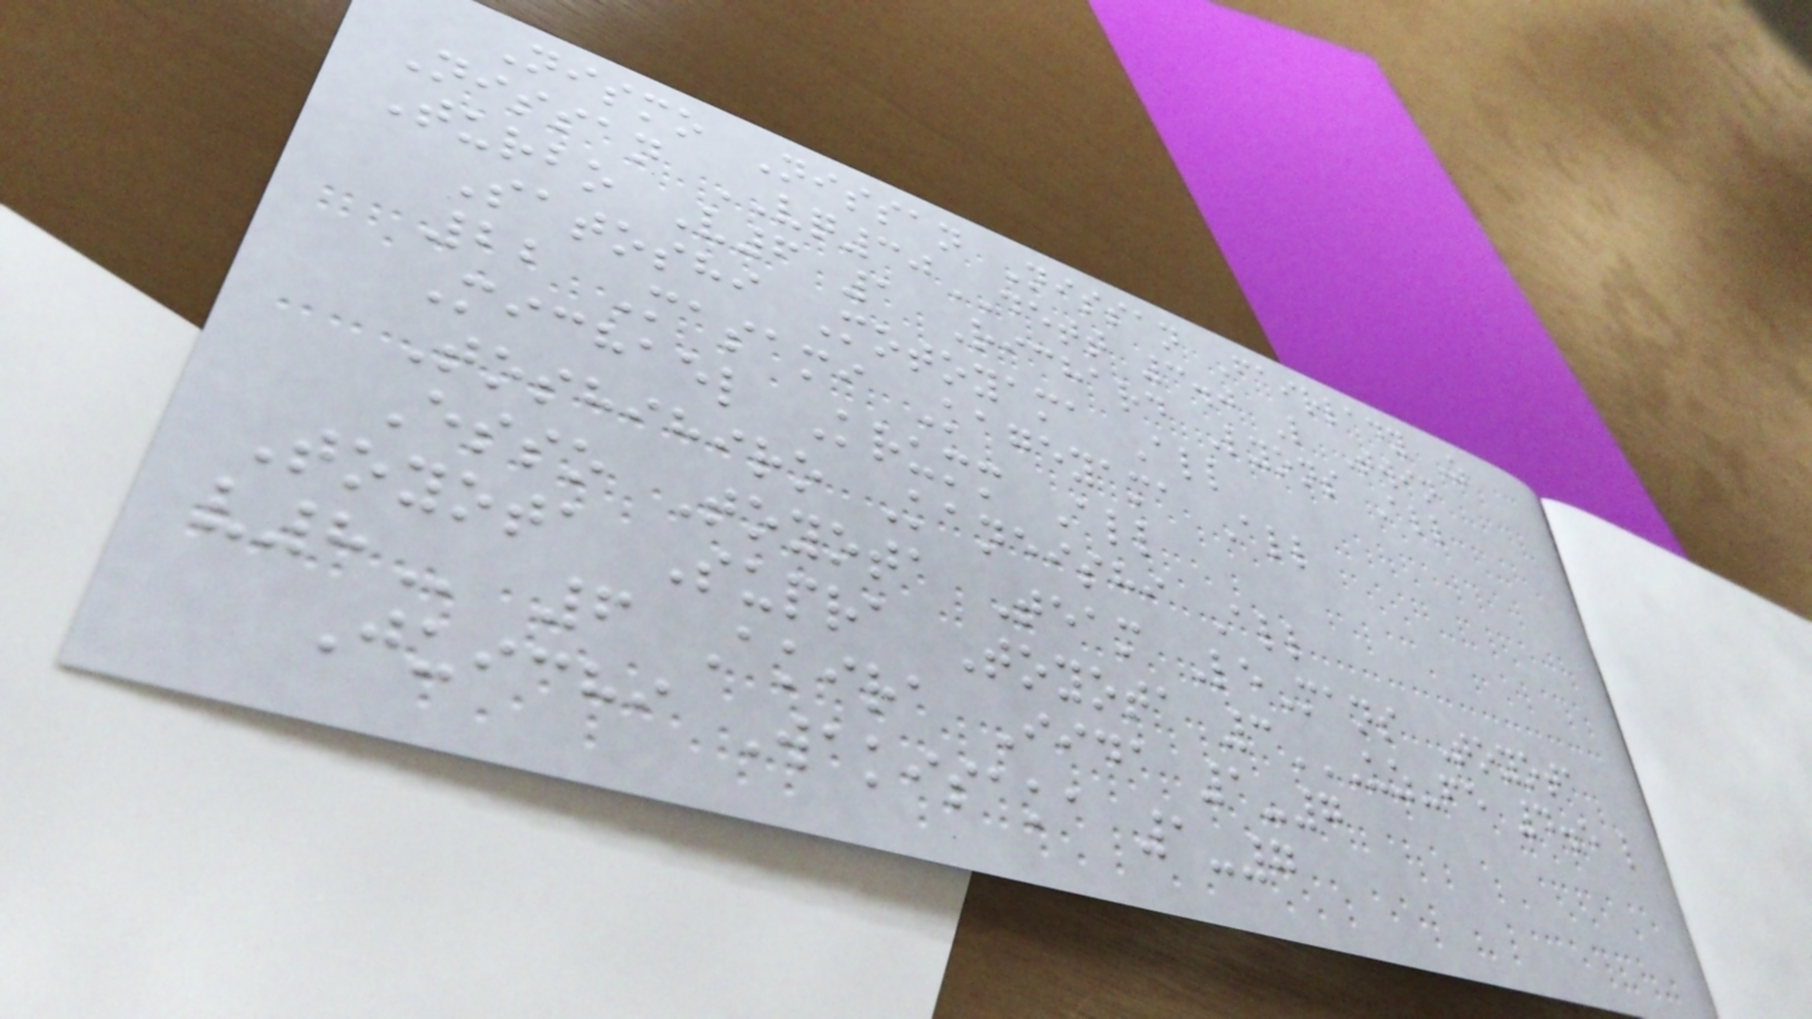Nismo Nissan Nissan Fairlady Z
Nissan VQ30DETT 3.0 L Twin
Turbo V6 1 Richard Lyons All
Satoshi Motoyama All
22 Masami Kageyama All
Michael Krumm All
Toshihiro Kaneishi All
Esso Toyota Team LeMans Toyota
Toyota Supra Toyota 3UZ-FE 4.5 L
V8 6 Akira Iida 1-7
Juichi Wakisaka 1-7
